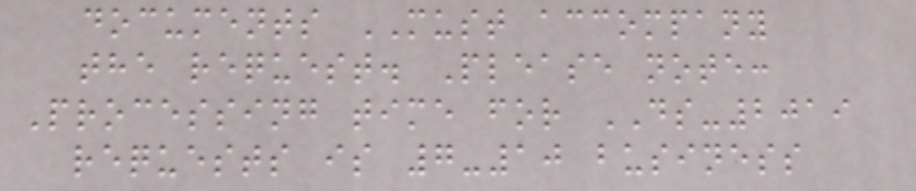documents MUST accompany
the request. Please note:
Processing time for DS-2019
requests is 7-10 business
